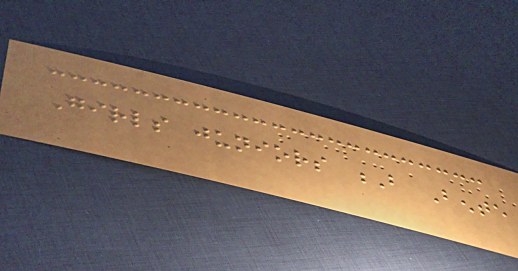Girls juniors B Bente
